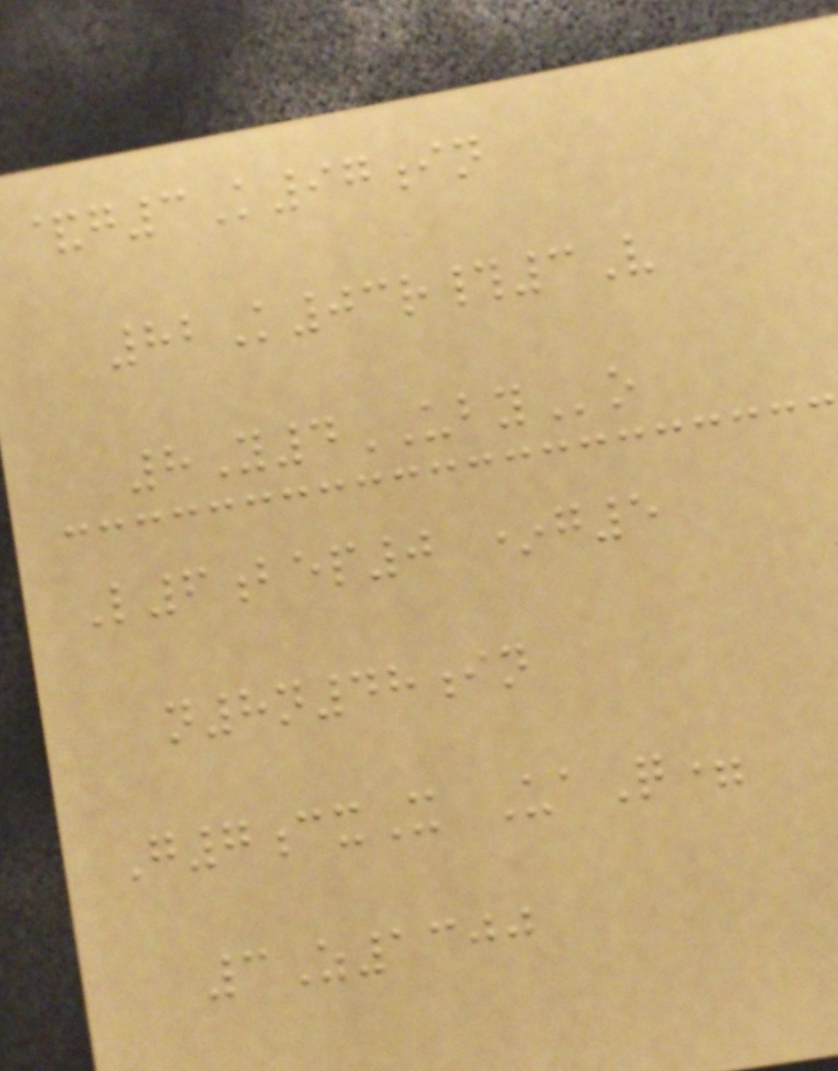&g3K97in
82K03r#3V
8Y4UBYo
L6bep0 *g5
n8n48in
G7cxX UaQ=
3Z1300
